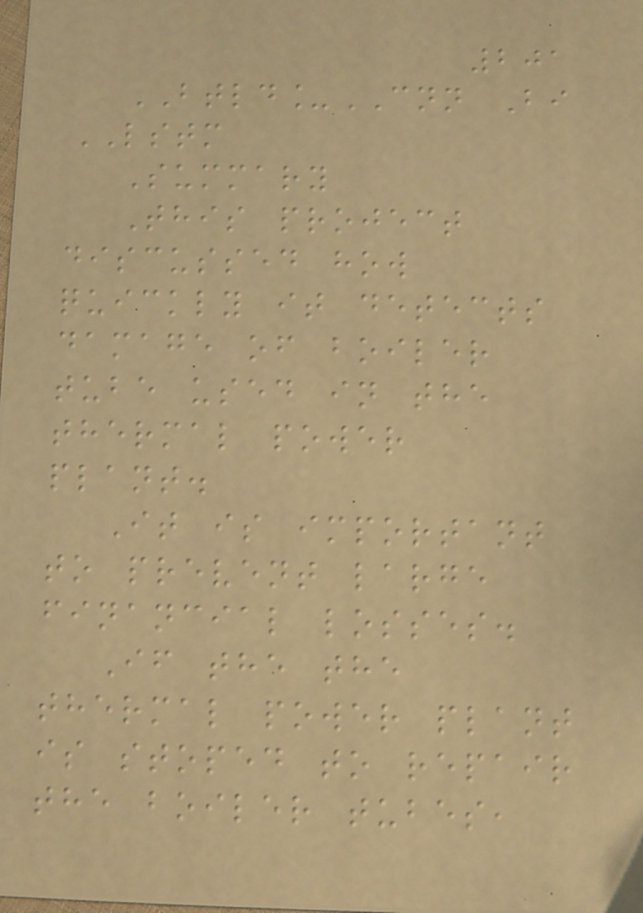201
BTLD_CNN Bi
LSTM
Summary
This project
discussed how
quickly it detects
damage of boiler
tube used in the
thermal power
plant.
It is important
to prevent large
financial losses.
If the the
thermal power plant
is stoped to repair
the boiler tubes,
